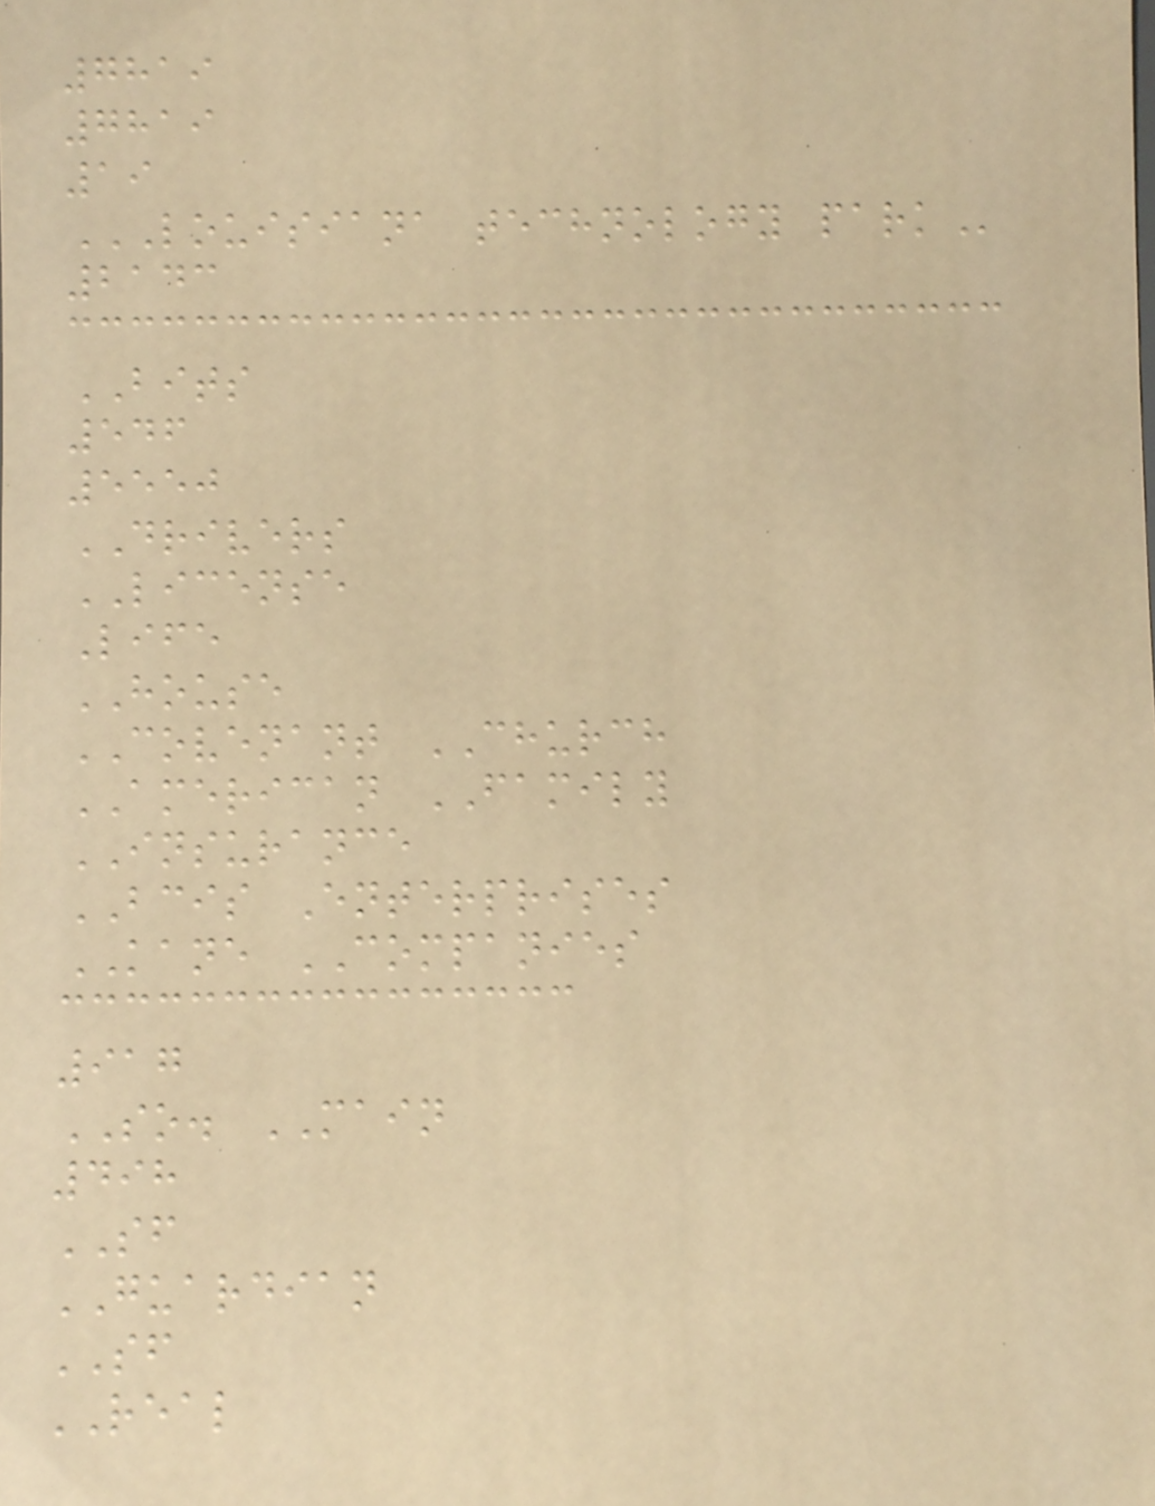7819
7819
19
LOUISIANA TECHNOLOGY PARK
2143
BITS
546
5550
DRIVERS
LICENSE
Life
HOUSE
COVENANT CHURCH
AMERICAN FAMILY
INSURANCE
BCIS Enterprises
KANE COMPANIES
917
SO. MAIN
498
SF
GUARDIAN
SF
REAL
